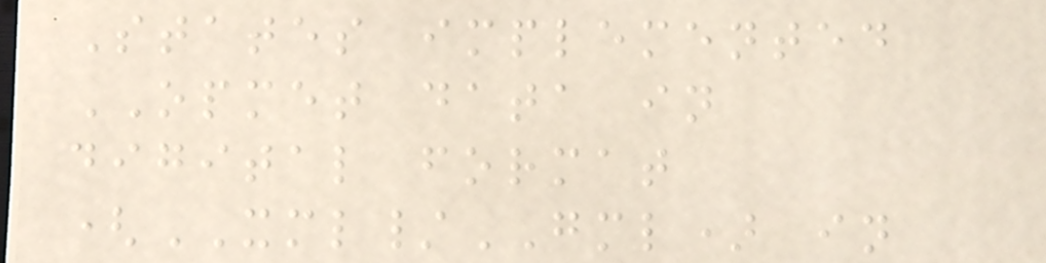States implemented
OPMET data in
digital format
(XML/GML) in
